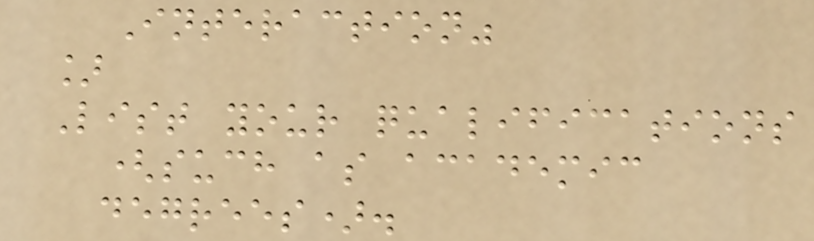Interaction"
]
List your qualifications
(such as academic
degrees).
